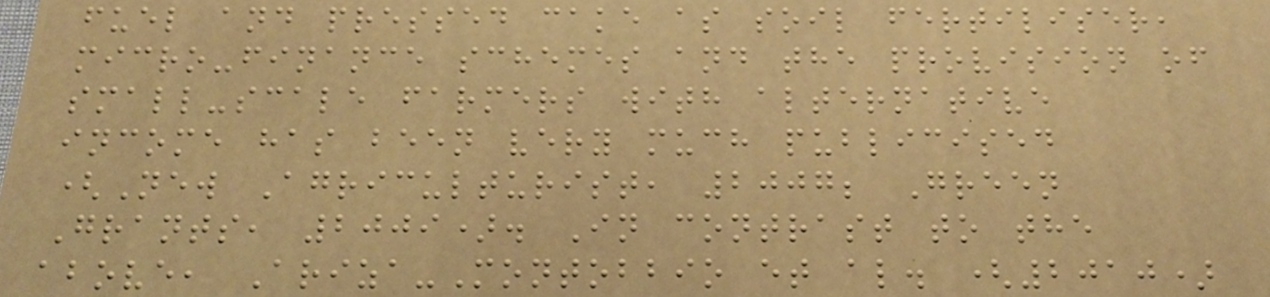fuel and pressed cake as soil fertiliser,
micro-finance schemes and the provision of
small-scale farmers with alternative
income has been very much publicised
(New Agriculturist, 2007; Green
Grants, 2009). In contrast to the
above, Ariza-Montobbio et al. (2010)
